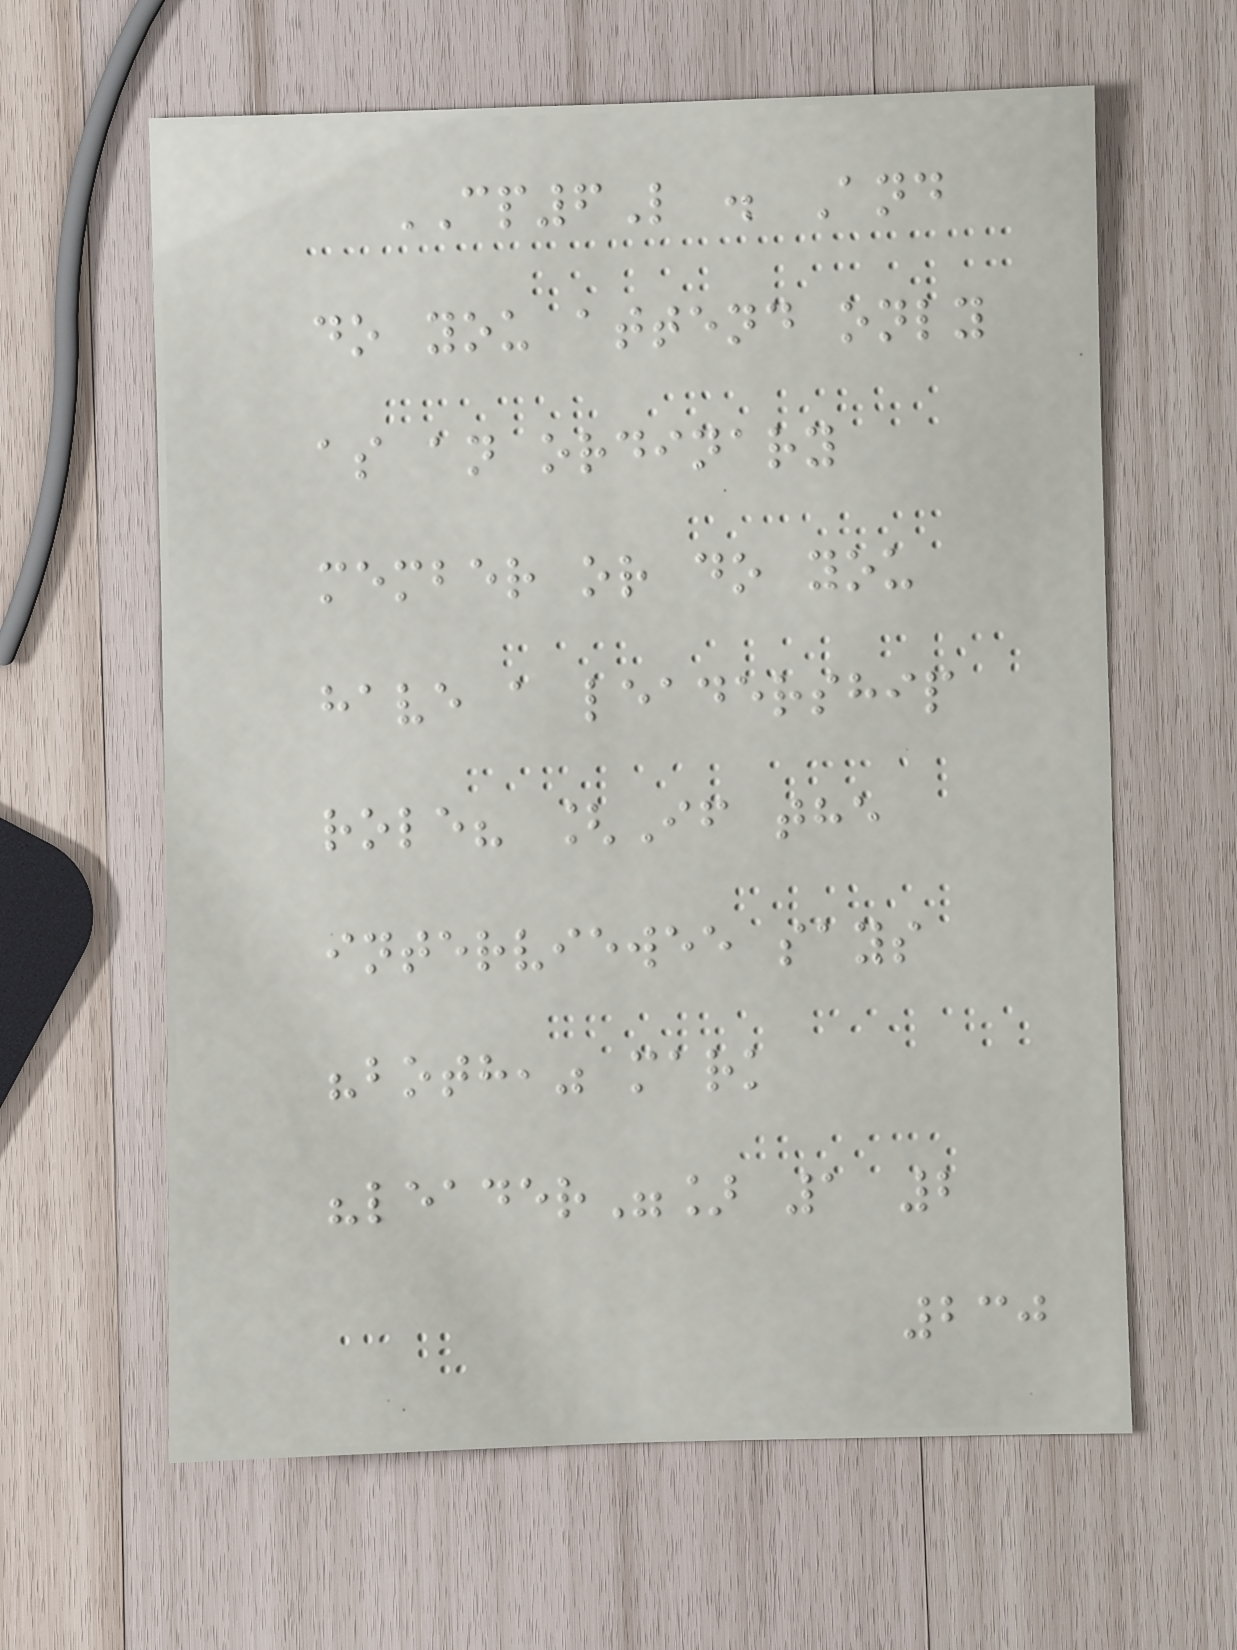CP6L . And
do you attend only
as an ordinary
member or do you
have a leadership
role? [If the
interviewee says
"both," mark
"leader"] 1 2
230
